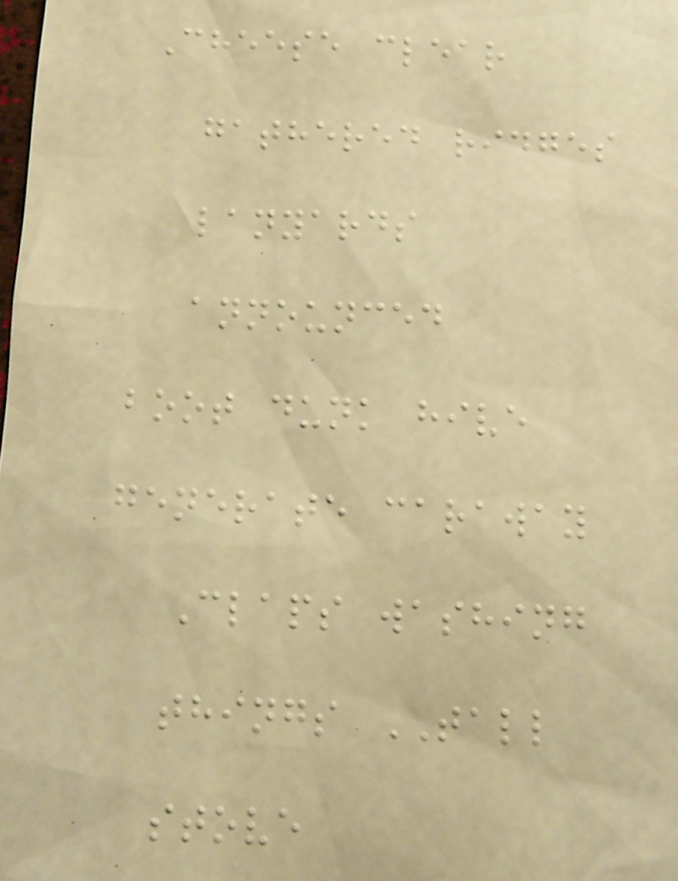Cheese clear
gathered ridges
lanyards
announced
boot dunk hive
generate caraway
Claps washing
things TALL
stove
